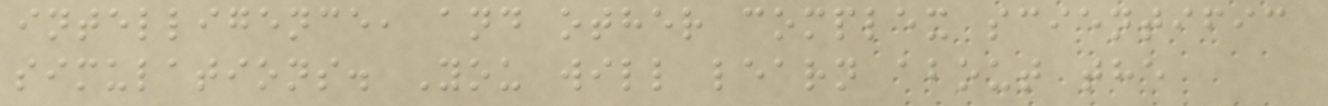intelligence, and other complex scientific
simulations. You will learn about the
